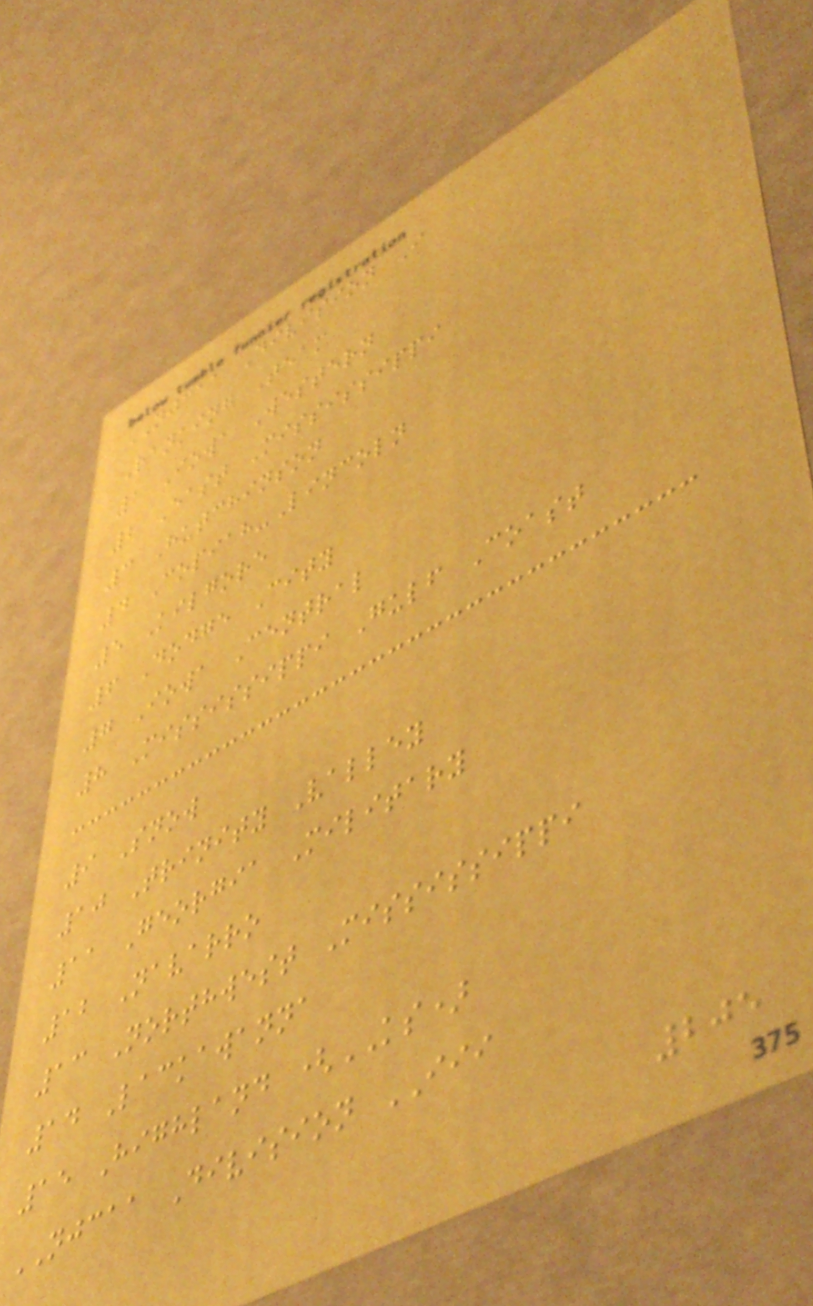NJCAA Division I
Ranking Team
1 Iowa Western
2 East Mississippi
3 Hutchinson
4 Copiah-Lincoln
5 Kilgore
6 Dodge City
7 Iowa Central
8 Mississippi Gulf Coast
9 Snow
10 Trinity Valley
11 Georgia Military
12 Navarro
13 Northwest Mississippi
14 Lackawanna
15 Highland (KS)
NJCAA Division III
205
